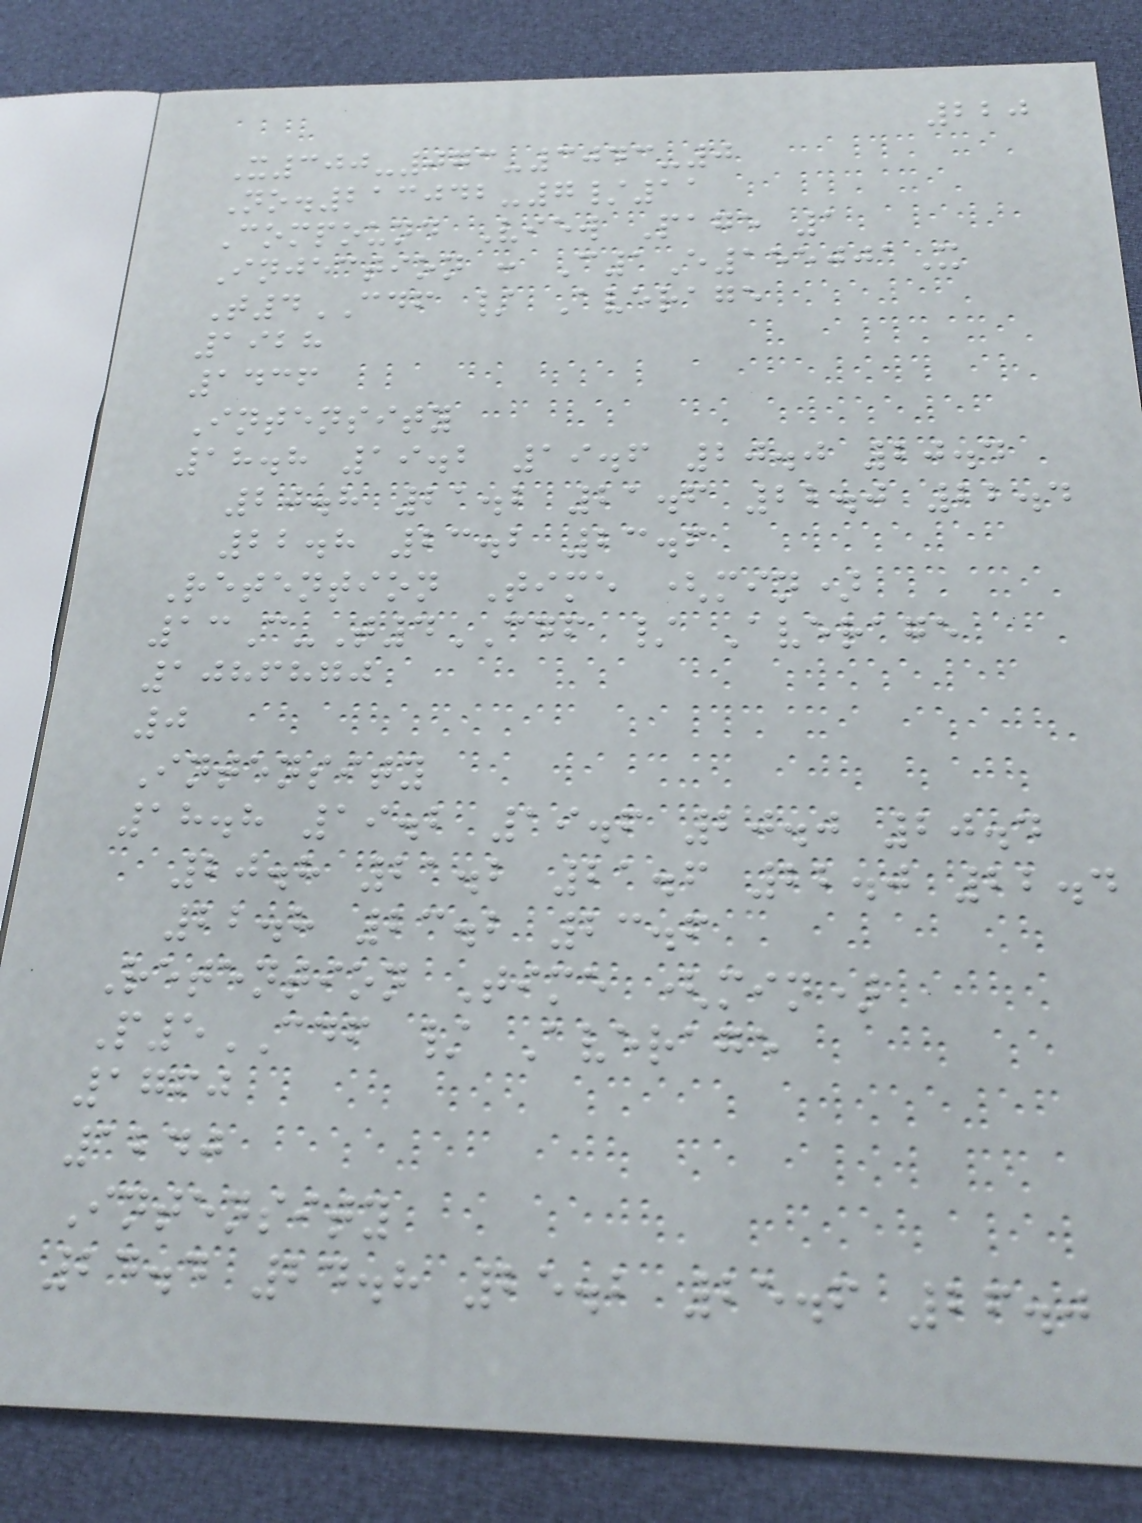220
X300-073-3043-0
No.213042-7/11
Compound View Page 1
Injection : C1E155001X
T4CDF / Average
1928
1436
Intensity
18.8 19.2 19.6 20.0 20.4
20.8 21.2 21.6 22.0 22.4
22.8 23.2 23.6
Retention Time (min)
13C-T4CDF / Average
1086870
0
Intensity
18.8 19.2 19.6 20.0 20.4
20.8 21.2 21.6 22.0 22.4
22.8 23.2 23.6
Retention Time (min)
P5CDF / Average
1760
1240
Intensity
24.4 24.8 25.2 25.6 26.0
